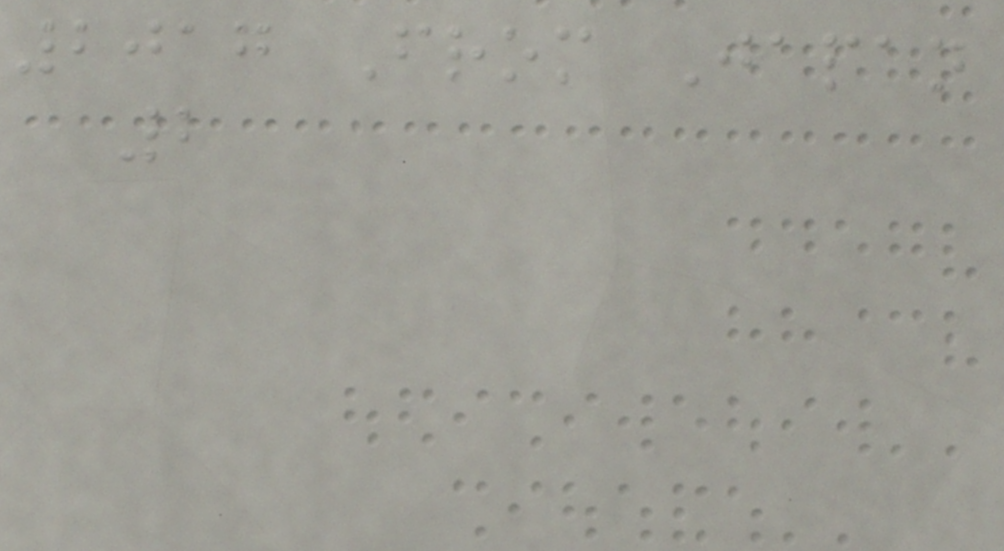2017 From Japan
2
